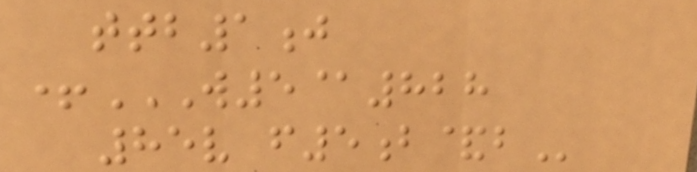ttb1j
+W5@828
85V F5B&B
